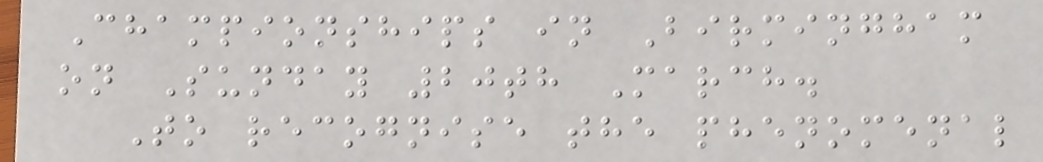Championships in Birmingham
on Sunday 20th March.
To recognise the phenomenal
